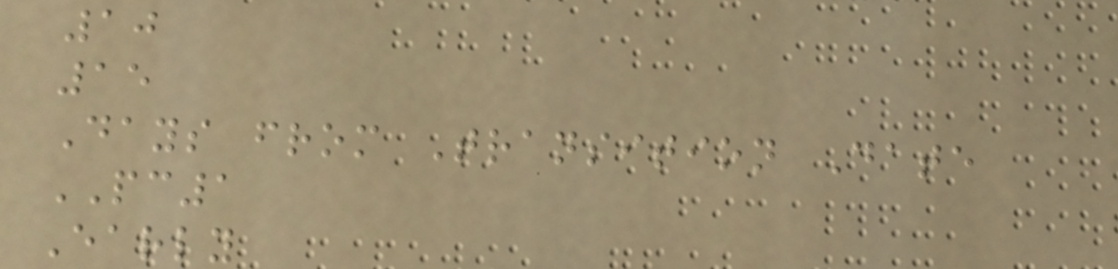10
15
Days from Transition Date
PC1
Early
